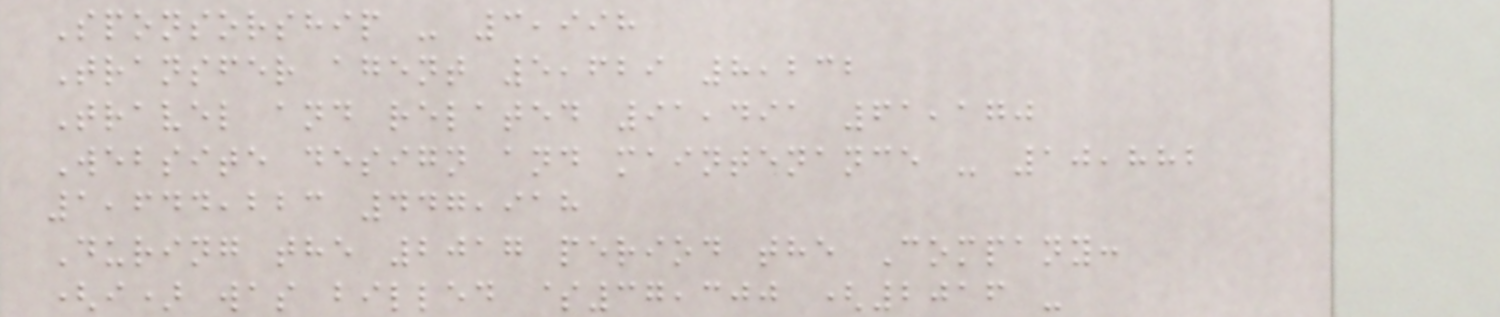Sponsorship - 3,998
Transfer agent 5,629 8,232
Travel and related 91,491 61,170
Website design and maintenance - 10,882
1,644,223 447,918
During the 2017 period the Company:
(i) was billed $37,300 (2016 -
